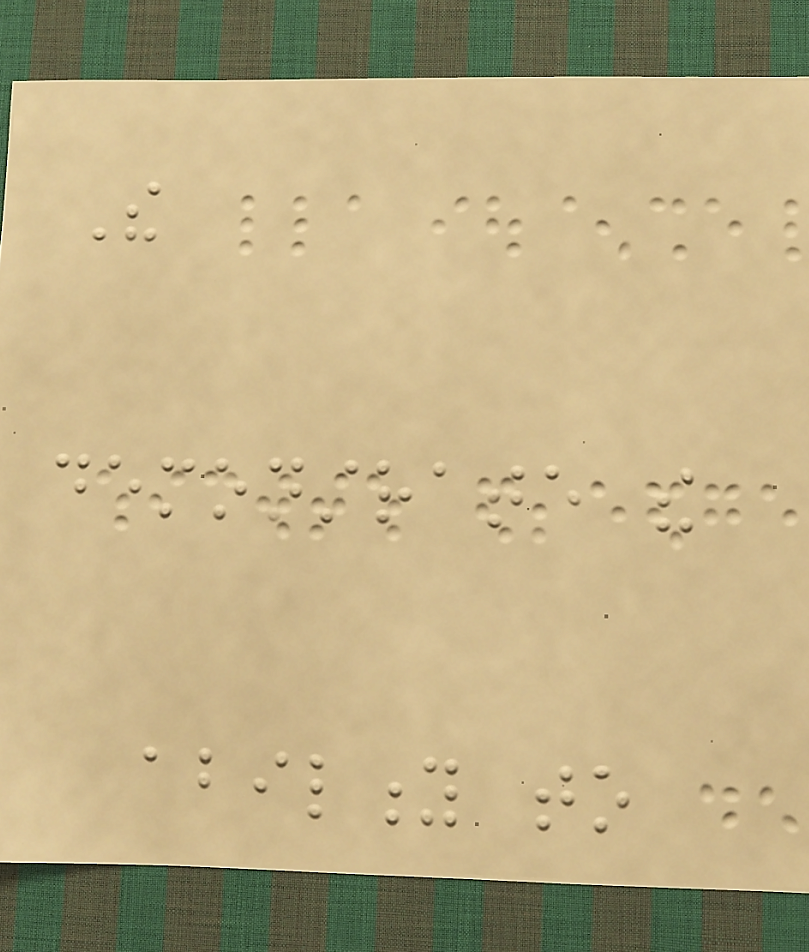The
demonstrate the
ability to
